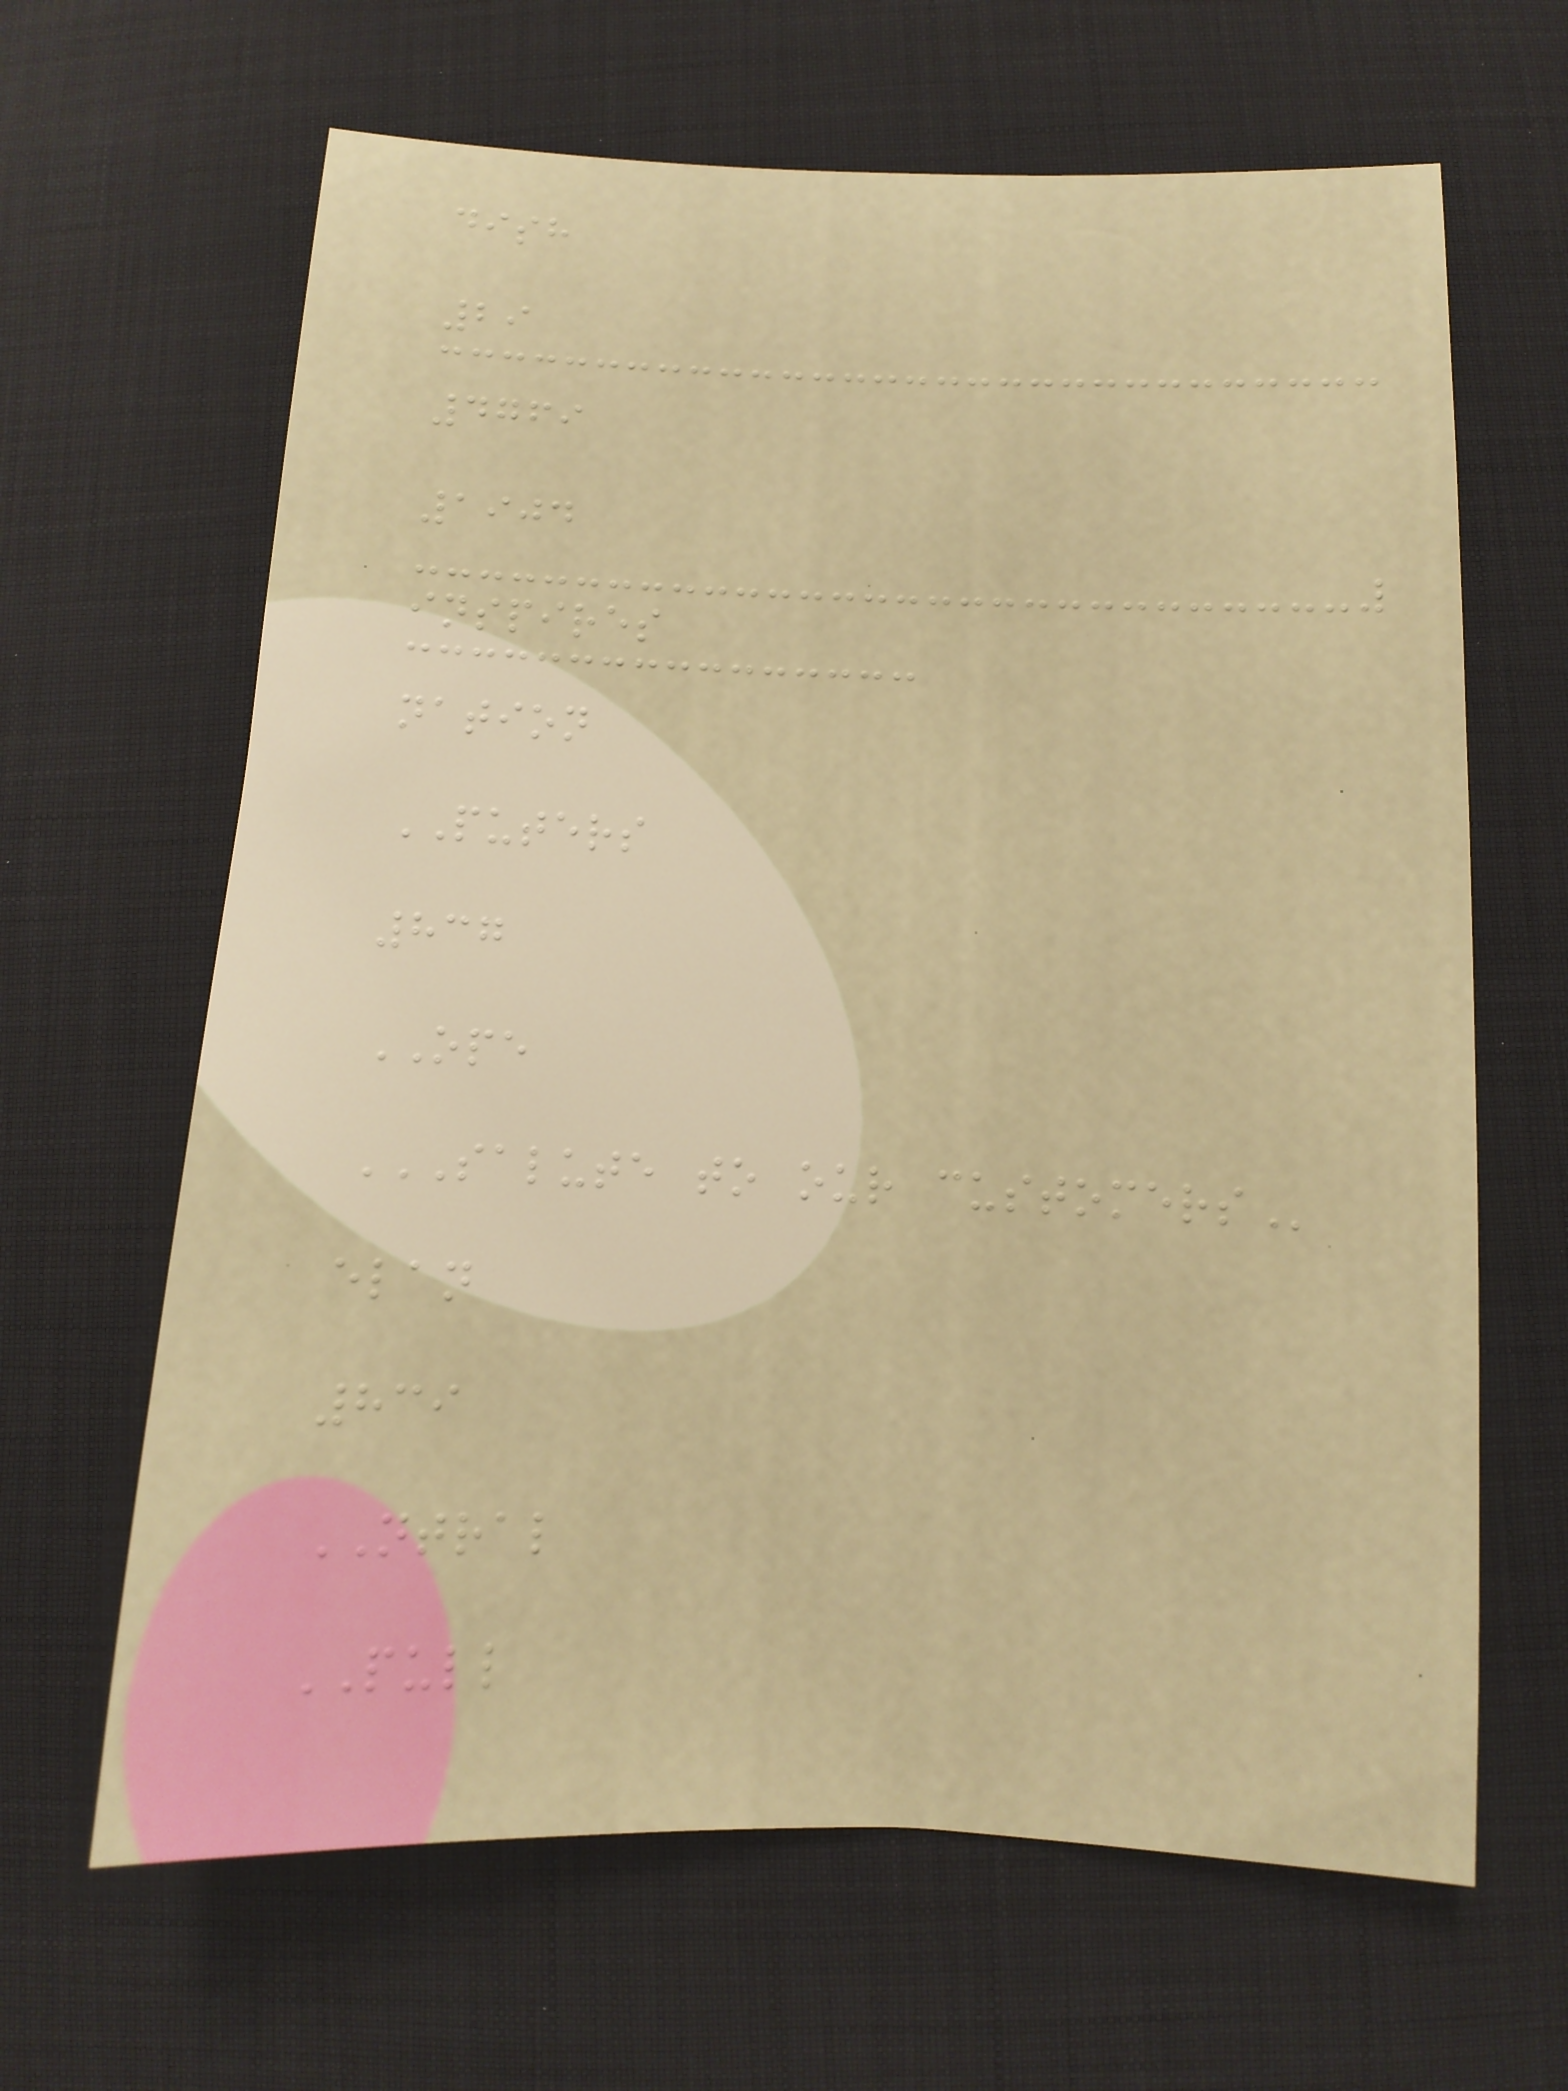dish
29
4769
1904
inspires
nation
PUTERS
837
OPE
SALUTE TO OUR CUSTOMERS
elan
839
NTRAL
PULL
